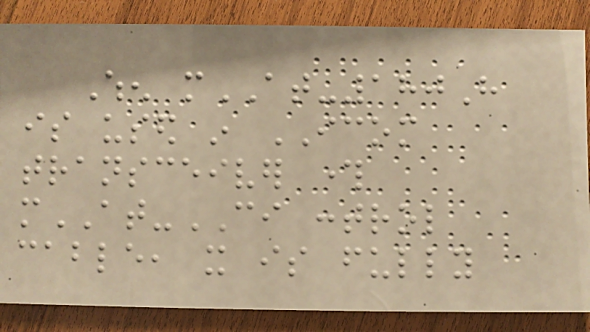When mAT-180H
is used in ICOM
transceiver through
mAT-CI control
cable, it is fully
